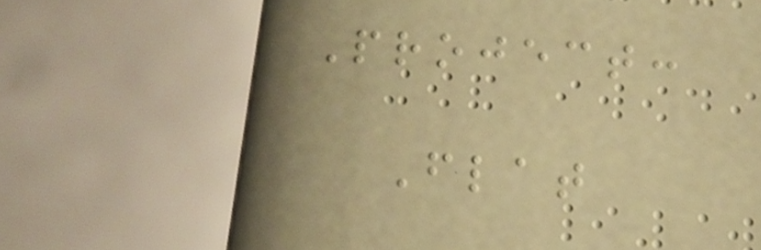Project:
Flat
